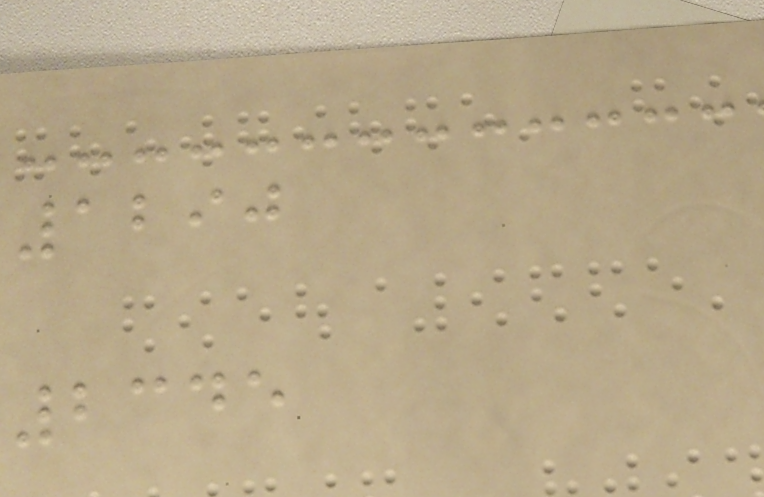1290
2345
